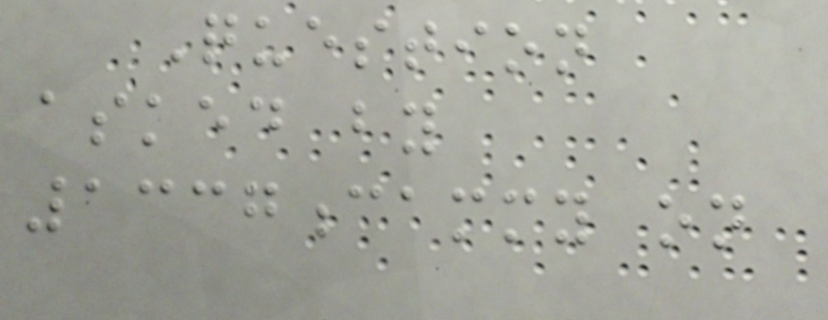Question
asked by
1337cammy on
